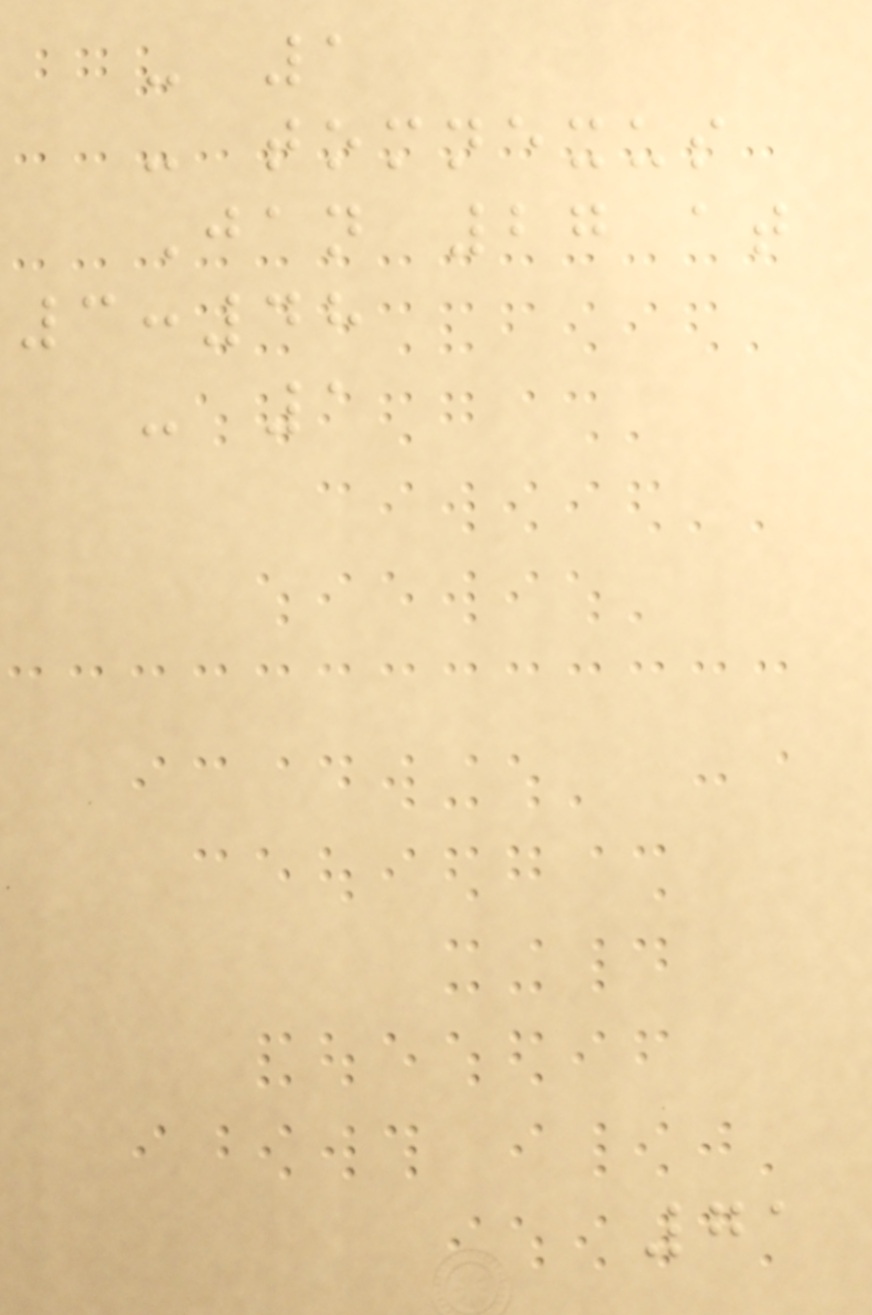- 1
- tomnexus
Jan 27 at
3:48
- 1
71
